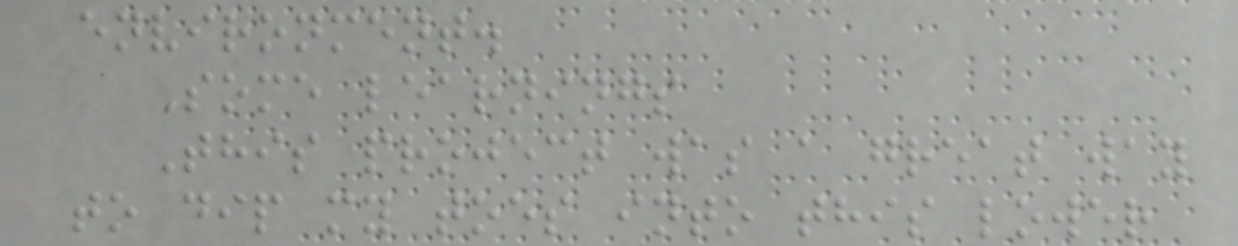environment.
Some learnings
This project was a great way
to dip my toes into this lower
